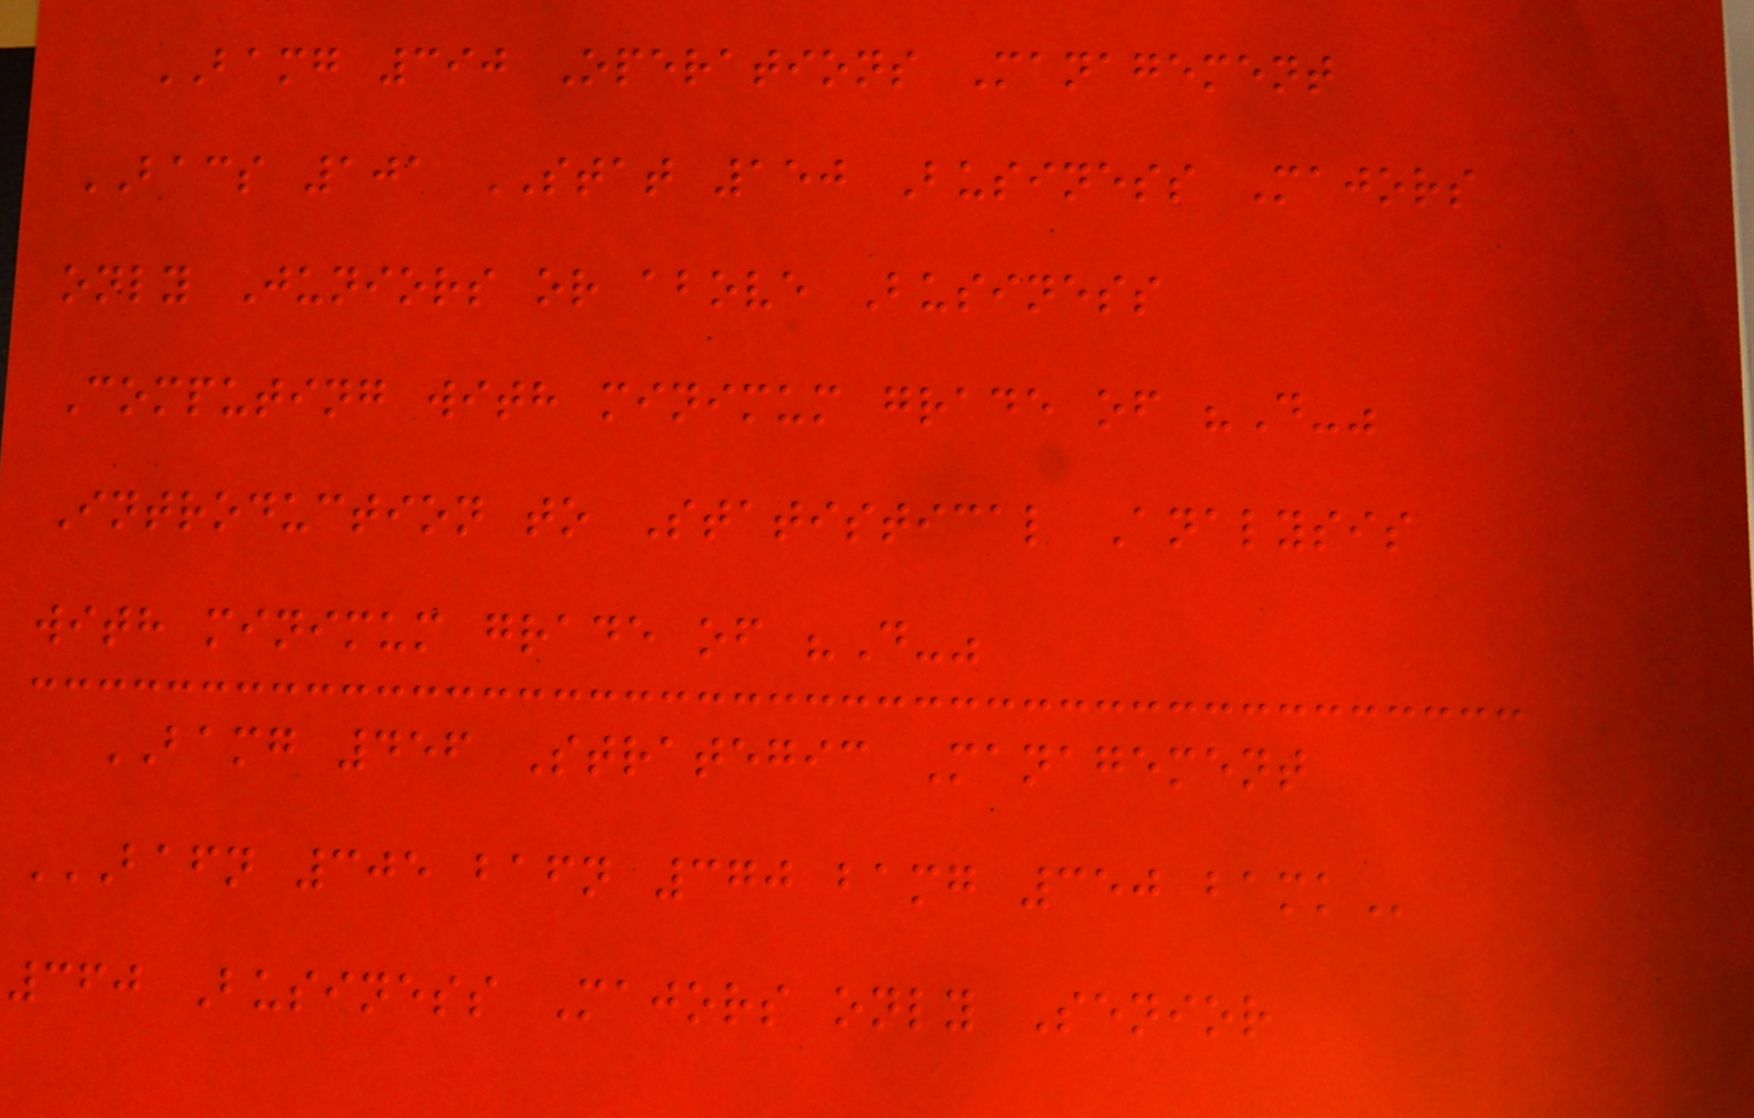BAMG 390 Operations Management
BACS 101 STAT 150 Business Majors
only Juniors or above Business
Computing with minimum grade of "D-"
Introduction to Statistical Analysis
with minimum grade of "D-"
BAMG 456 Strategic Management
BAFN 305 BAFN 370 BAMG 350 BAMK
360 Business Majors only Senior
